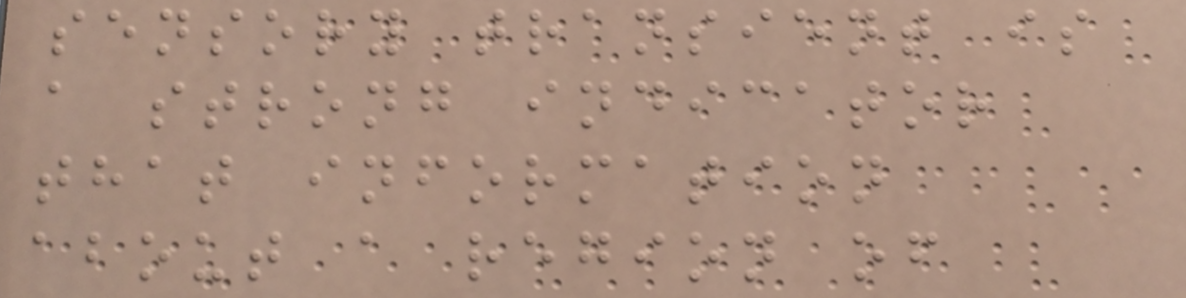sensory transient is
a strong indicator
that information
about a region of
